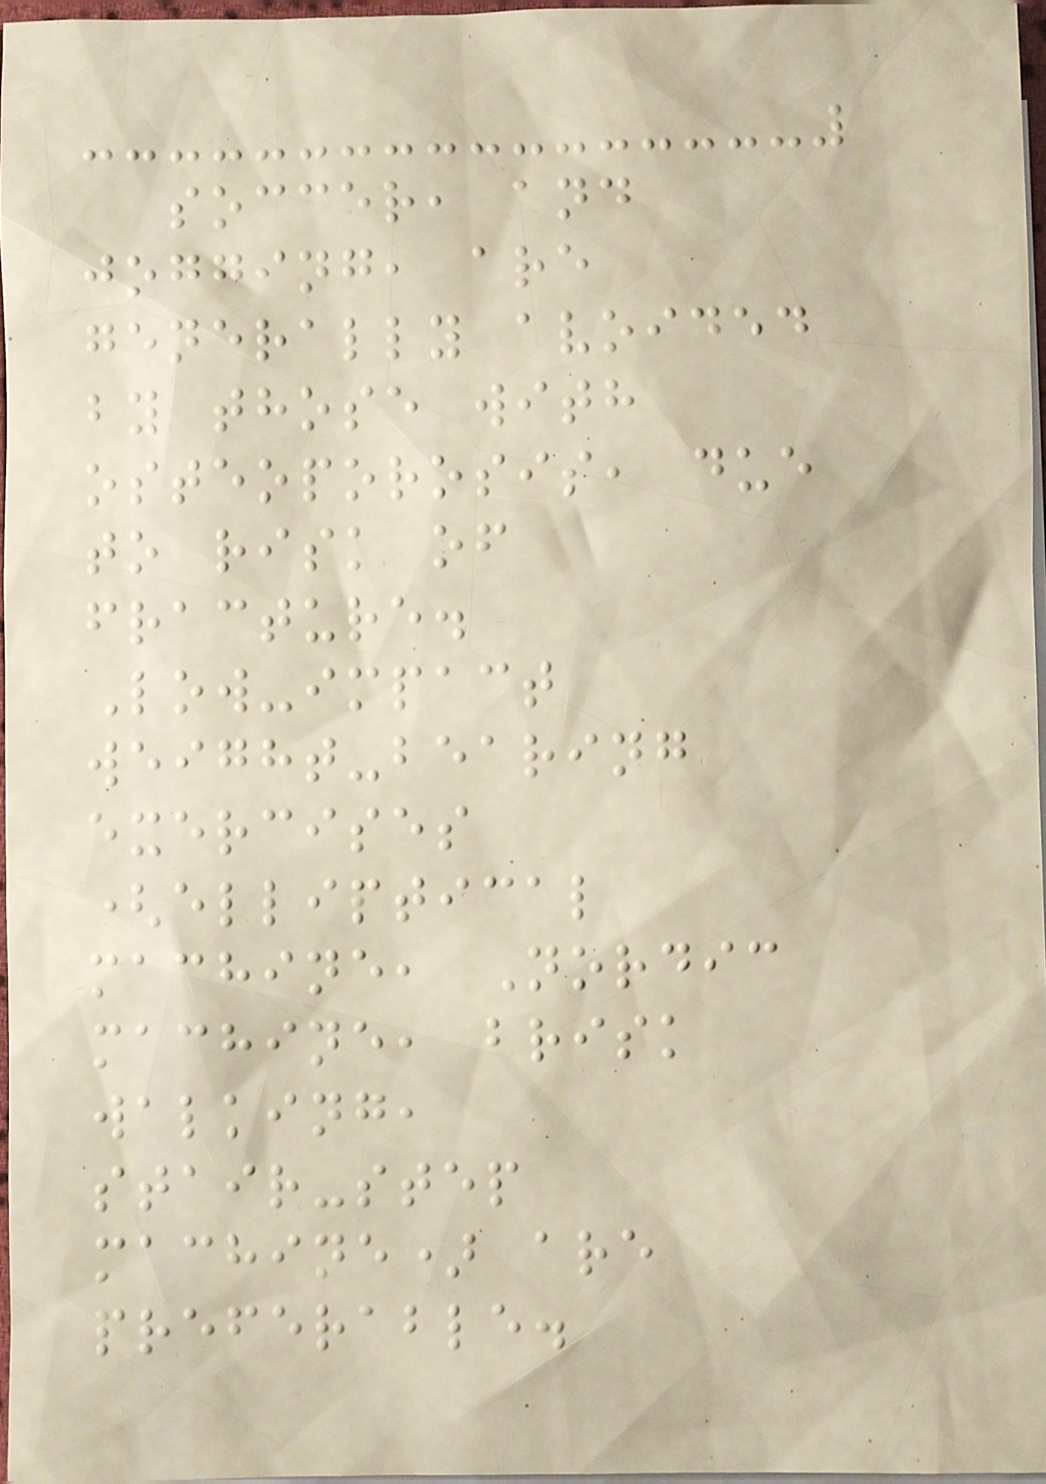soccer, and
jogging, are
generally avoided
by those with
osteoporosis, due
to risk of
fracture.
Low-impact
weight-bearing
exercises
(elliptical
machine, Nordic
machine, brisk
walking,
stair-step
machine) are
preferable.
